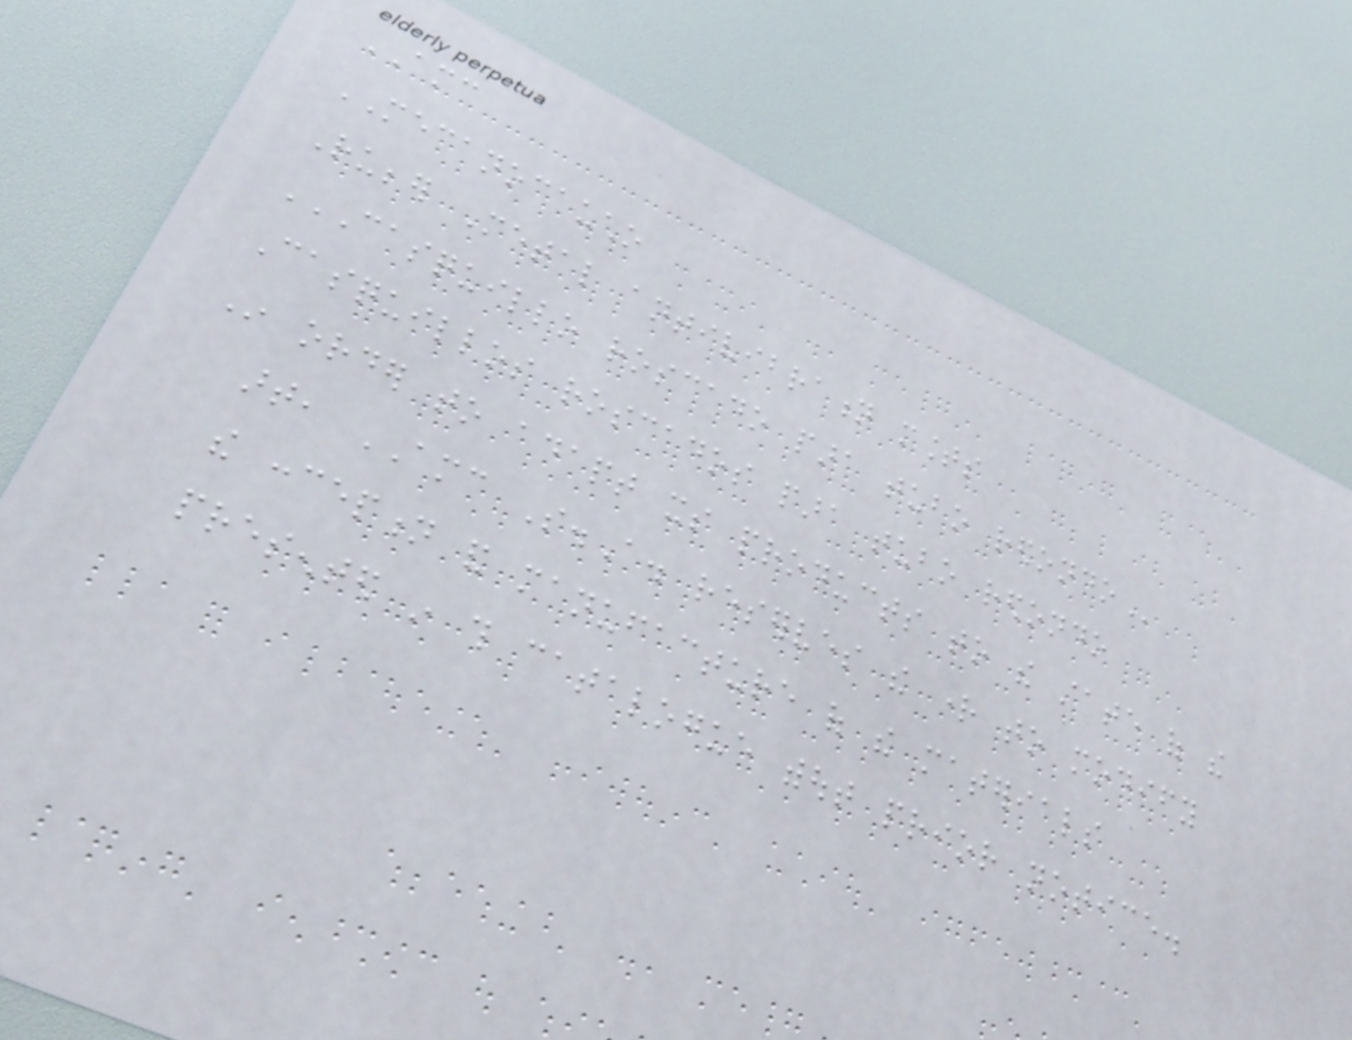AMC
MECANOCAUCHO
Rubber Metal antivibration mounts
CASQUILLO ROSCADO PARA TUBO REDONDO
Casquillos roscados para tubo redondo
In order to adapt its products to the state of the
art, AMC S.A. reserves the right to modify
the conception and manufacture of the materials
presented in this catalogue without prior notice.
